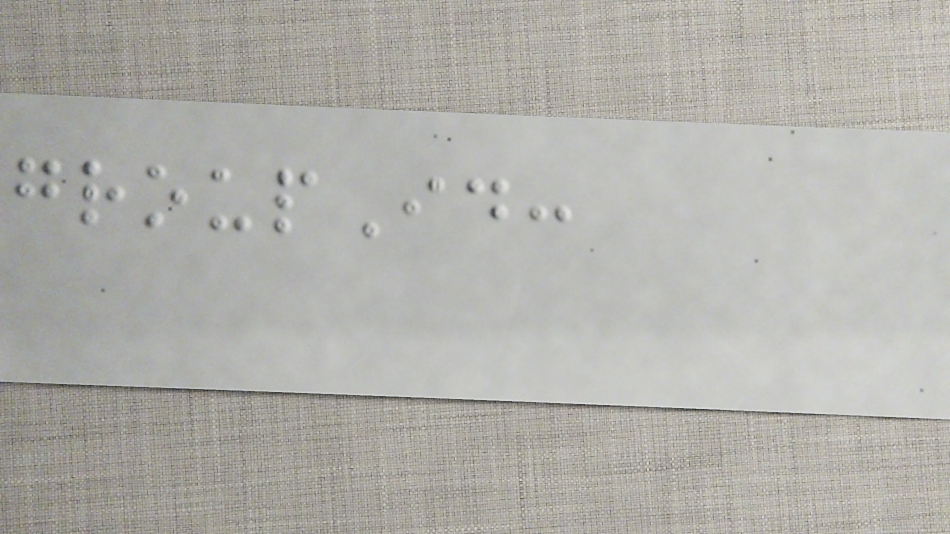groupId:
